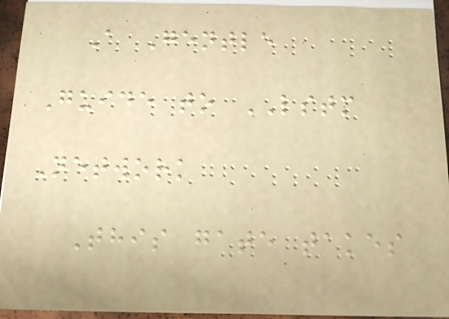A Gentle
Guide to LSTM
Network
This gate takes
